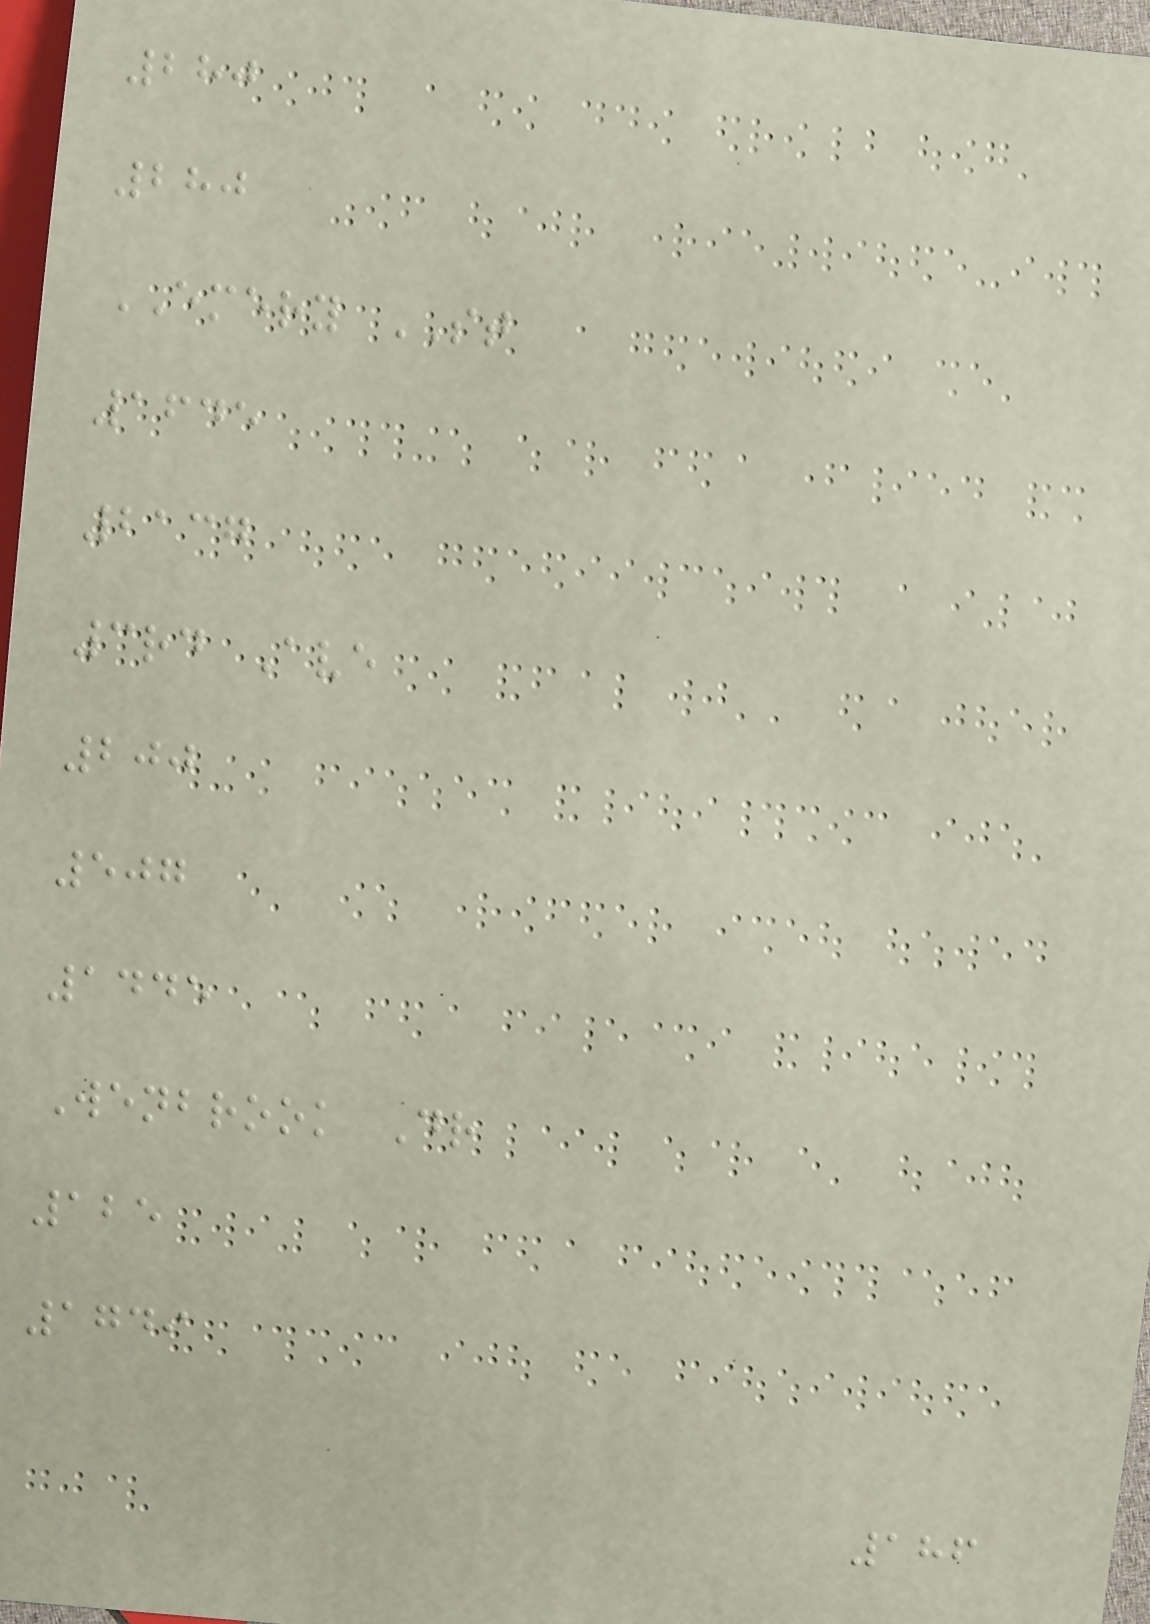280
280
EMERY ST
1645
2137
3rd Ave
200
507
1445
Wenbrook Dr
125
1749
186
